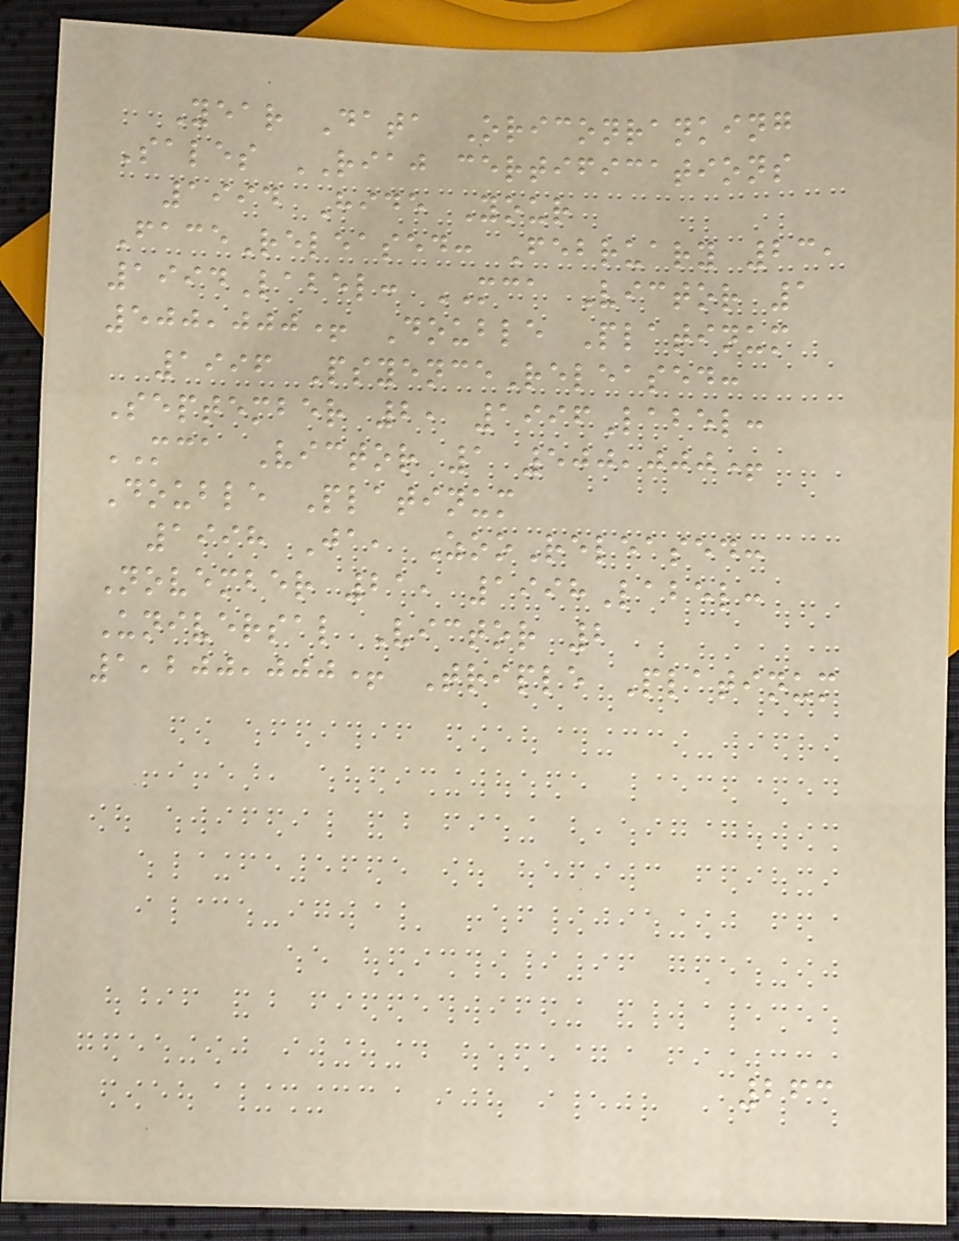Year Data Oriconranking
Sales RIAJ certifications
1994 Hide Your
FaceReleased: February 23,
1994Label: MCA Victor 1
500,000+ Double Platinum
1996 PsyenceReleased:
September 2, 1996Label:
MCA Victor 1 500,000+
Double Platinum
1998 Ja, ZooReleased:
November 21, 1998Label:
Universal Victor 2
1,200,000+ Triple Platinum
263
